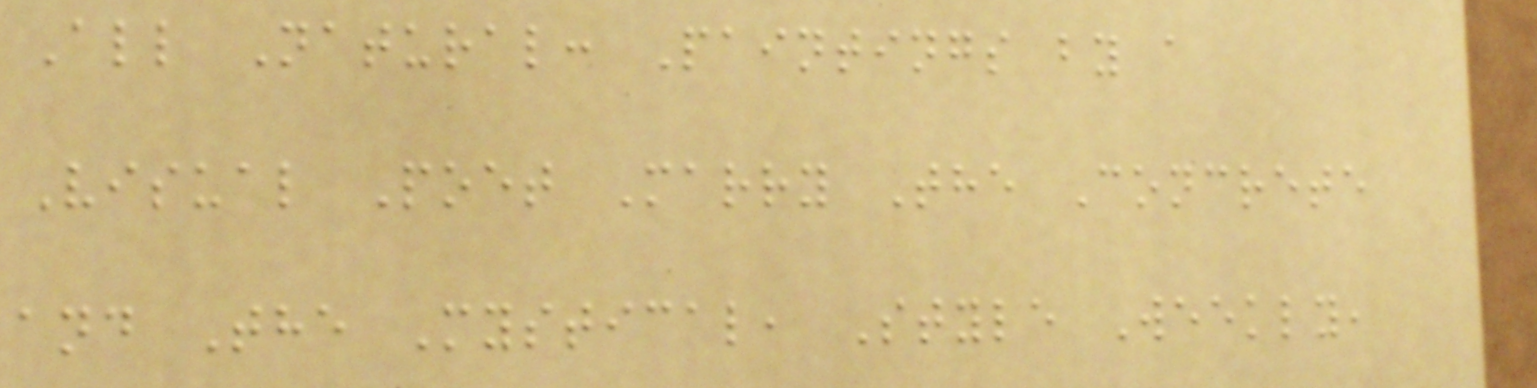All Natural: Paintings by a
Visual Poet Marry The Concrete
and The Mystical, Style Weekly,
